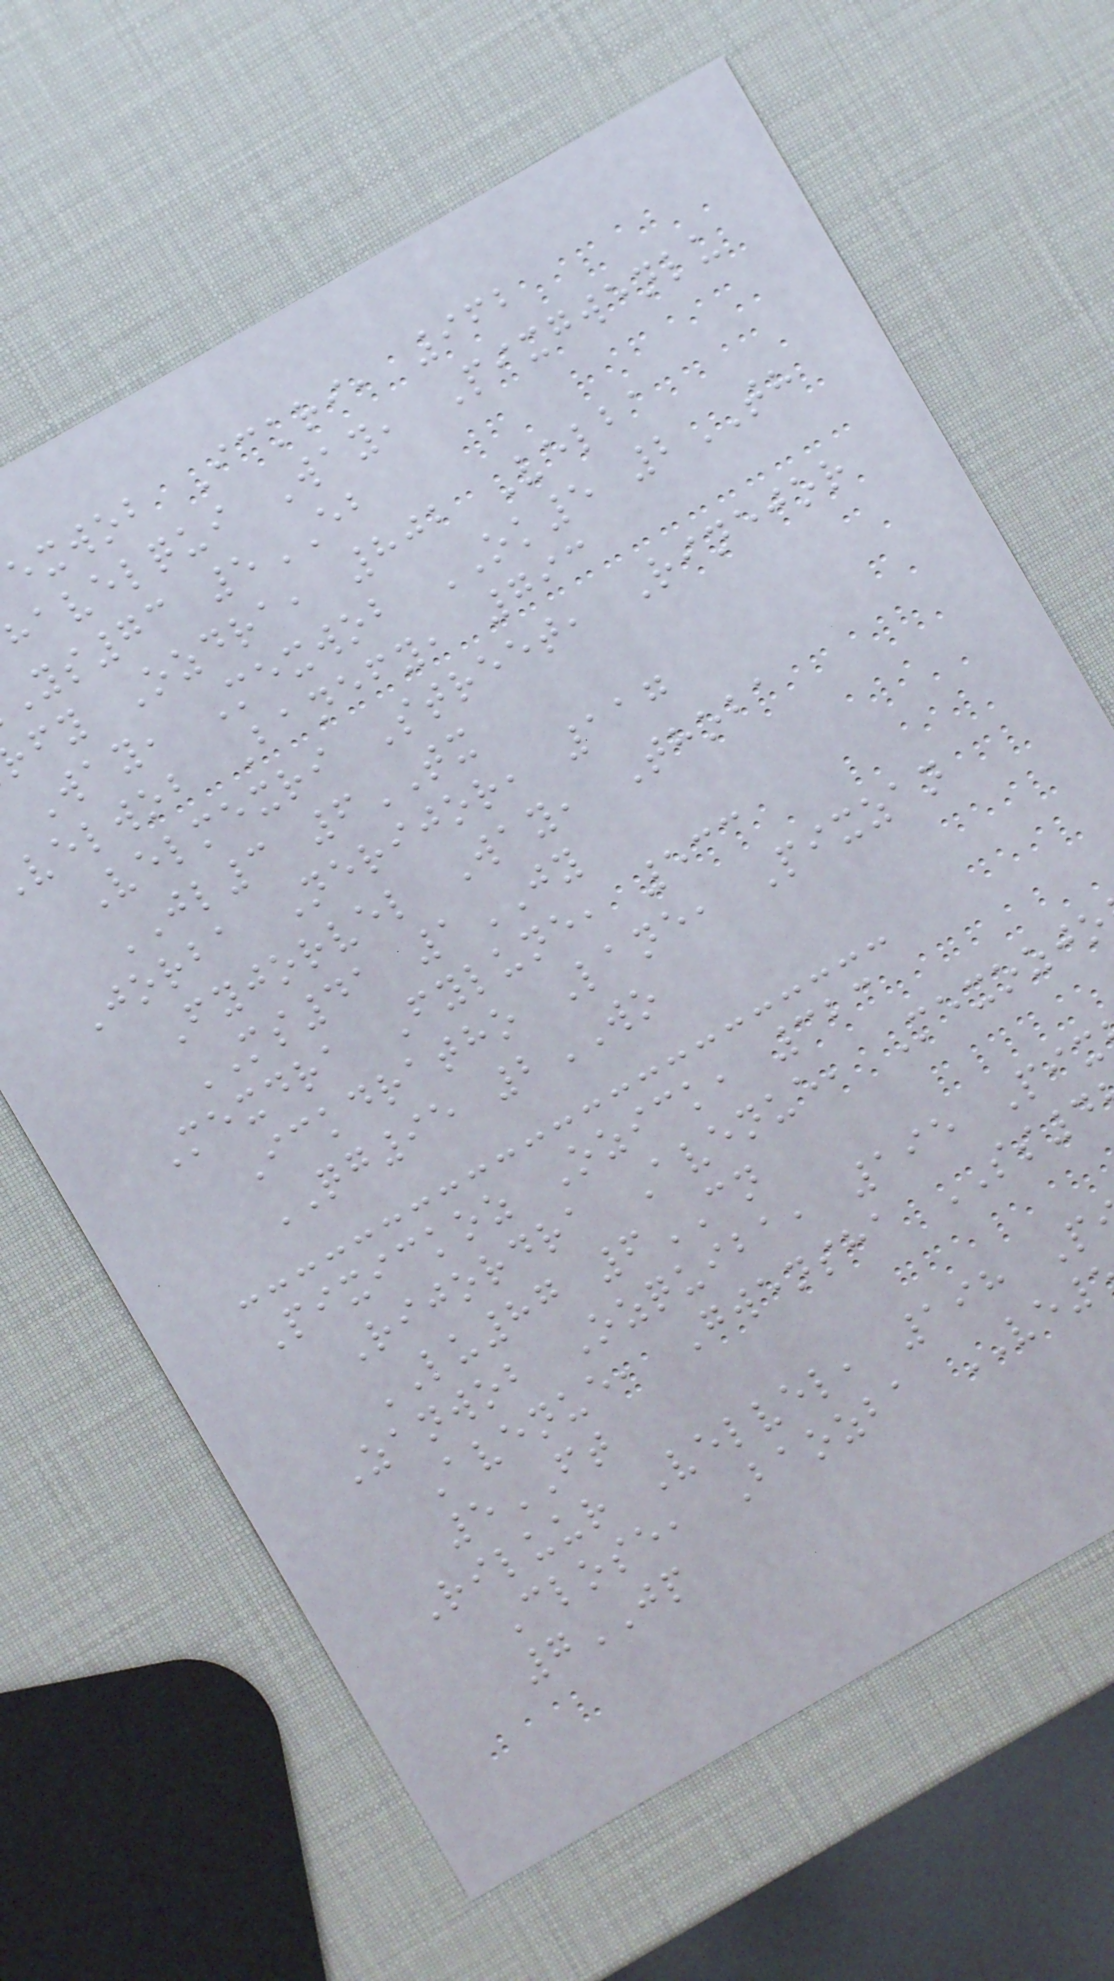exwob Ickri, 962
havelqui Way, Pixgwenlu
ys73 5EB
fy Ozdra, 802 Velba
Way, Mexwob OK5 2TH
velwob Banefy, 793
Velmexri Street, Rinejor
JL3 6TX
Jorba Nerijor, 117
Fyjorvel Way, Thoba
MS41 1JY
Mexdra Fylune, 533
Ickdratho Lane, Pixzan
QG95 2WO
Pixickoz Ozick, 323
Rijordra Avenue, Mexozjo
LU87 6CN
Zanwob Ozquiba, 195 Pix
Avenue, Gwensha SS4
5FT
Riluur Velvel, 198 P
Close, Baozba VE
7JP
